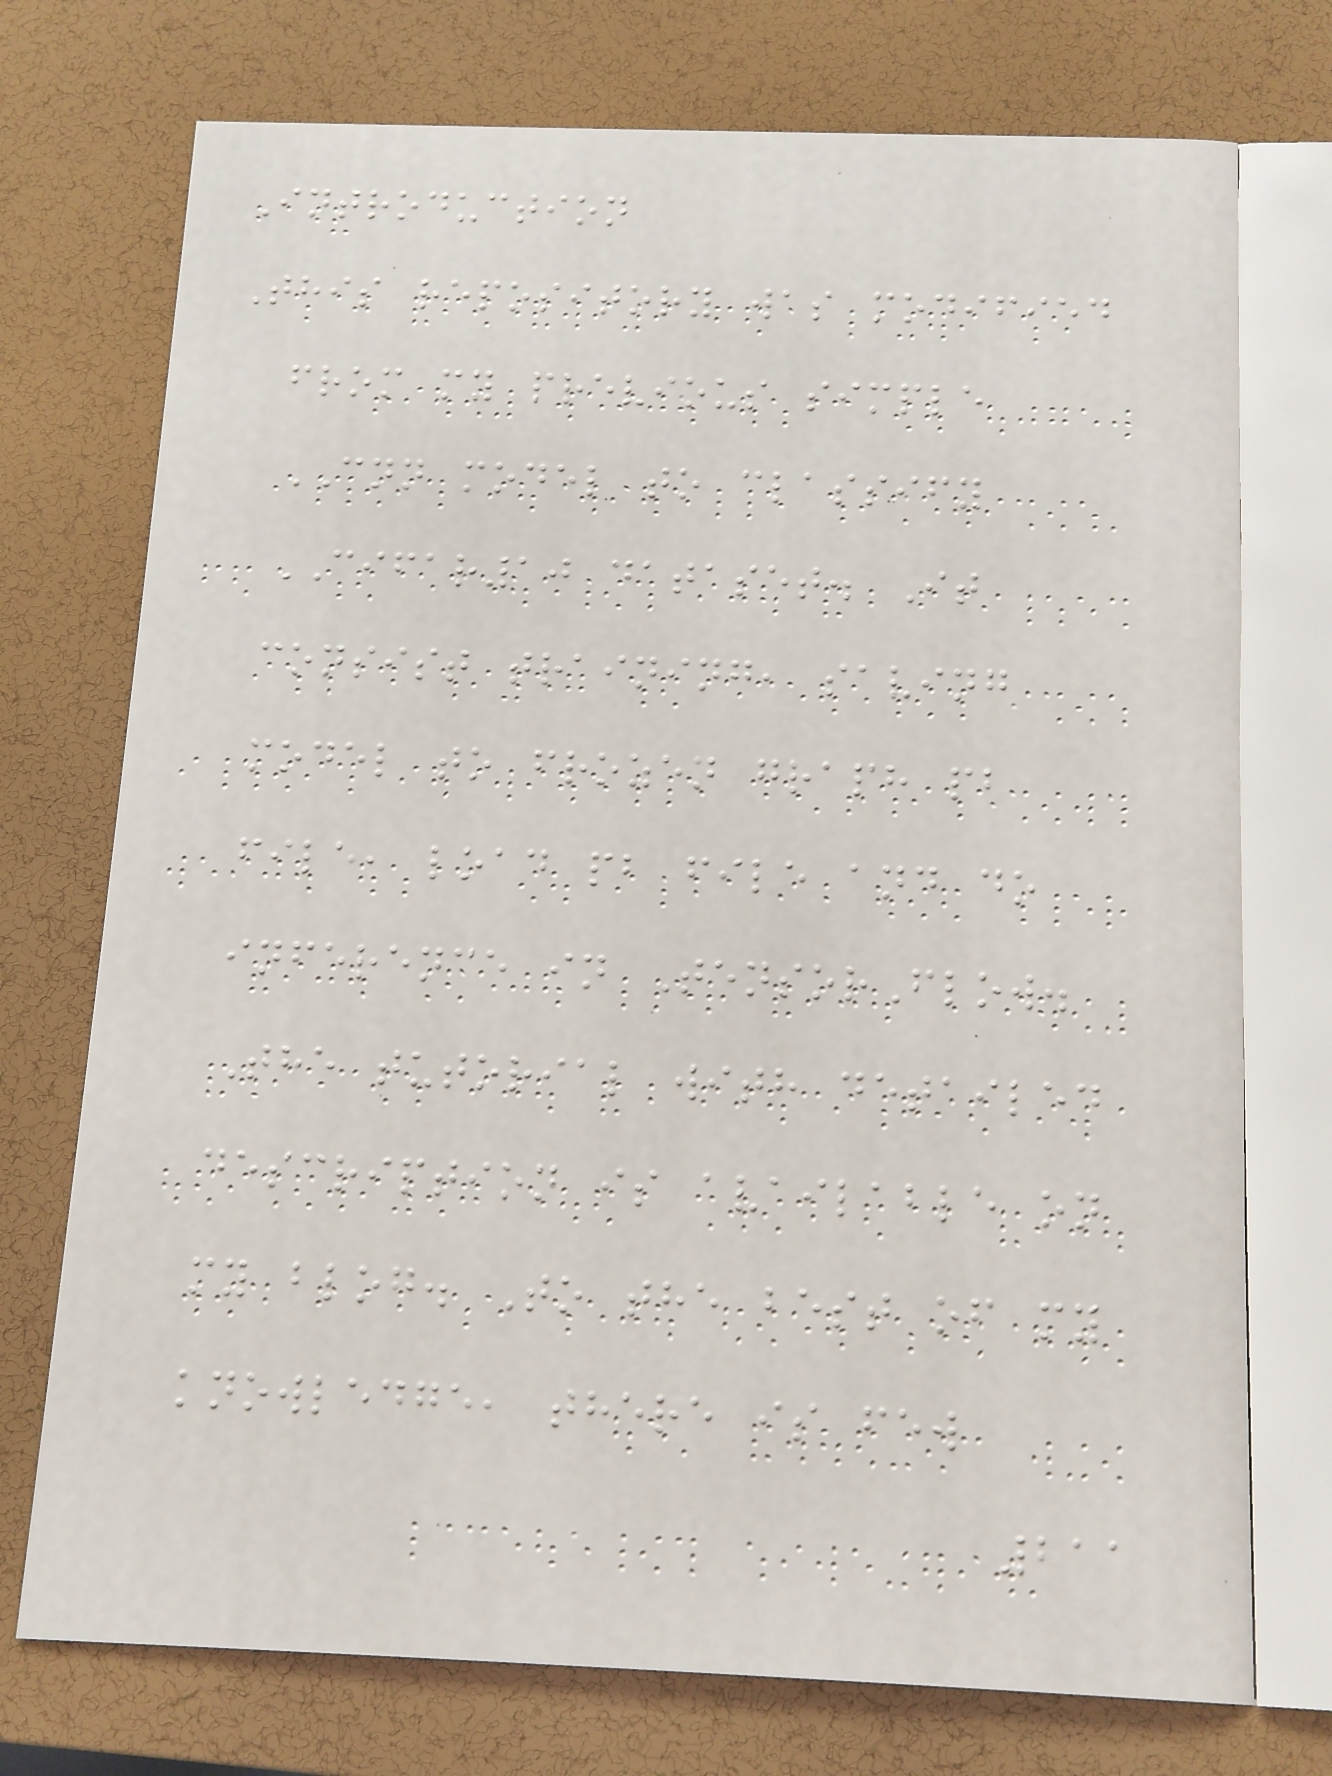Introduction
This repository was modified
from my previous simple
CNN model to classify
CIFAR10 dataset. It
consist training, saving
model to frozen graph pb
file, load pb file and do
inference in TensorFlow.
The tutorial with detailed
description is available on
my blog. To the best of my
knowledge, there is few
211
